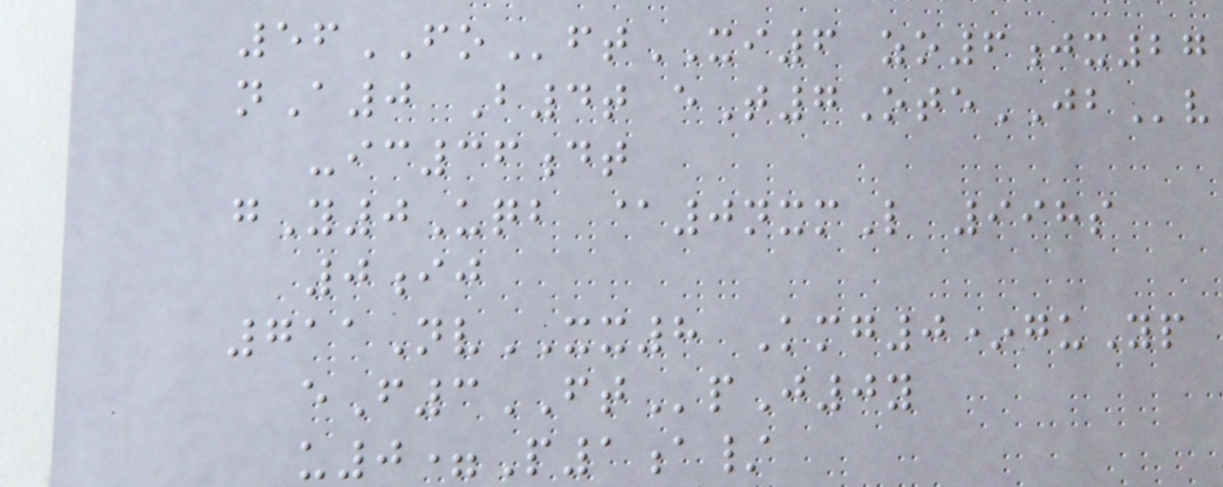56FOftXI6 zo6jx27
nA0 B4t eT7OteJBv
-ic36dt
gY0Uqb @0nxmL 998s
0ij
711NvXX8 Kmg0*guYp
eF3FTpJ0y
u0=P1a/
